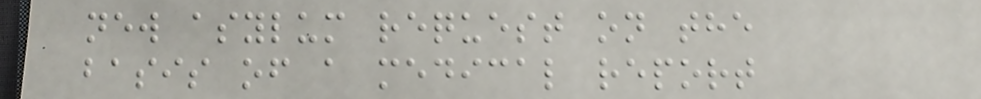new asylum request on the
basis of a medical report
